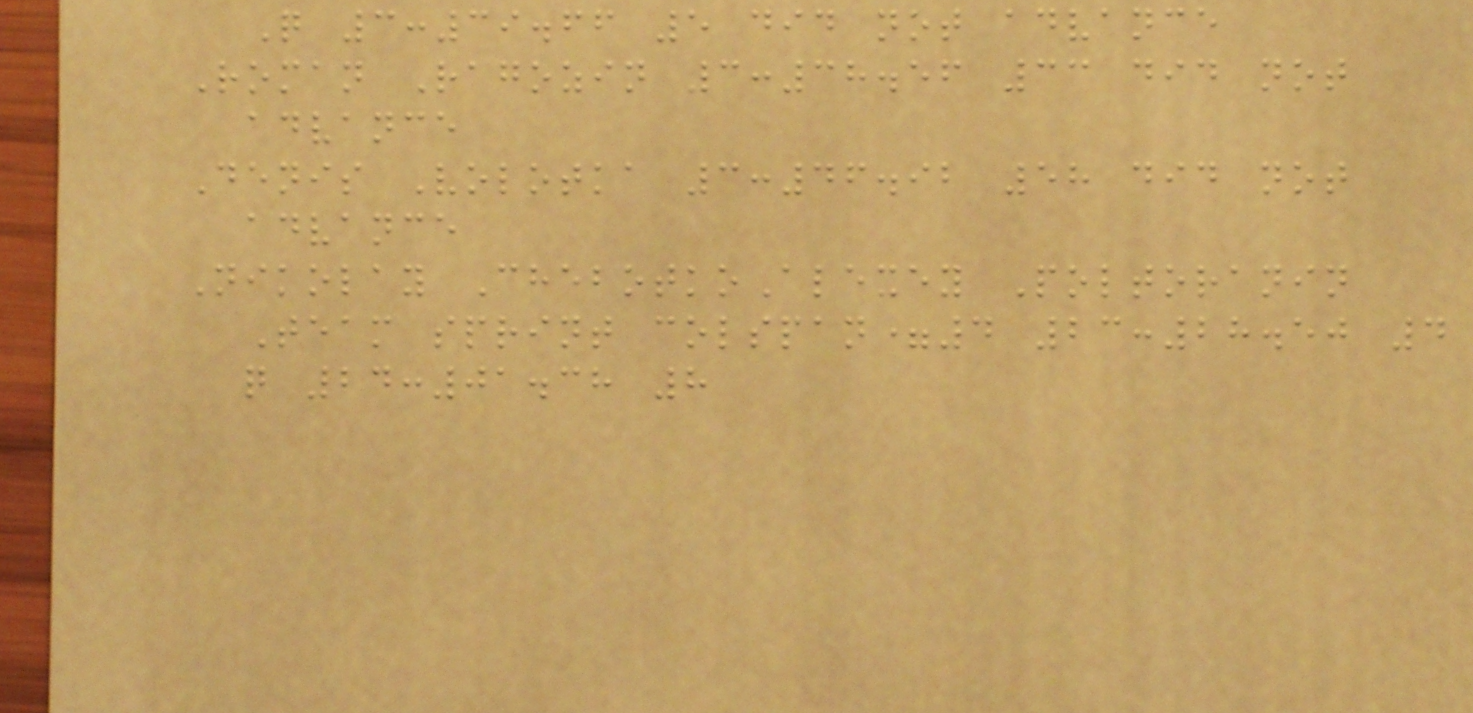Q 3:39.66 5 did not advance
Roman Ragozin 3:38.56 33 did not
advance
Denis Volotka 3:46.92 58 did not
advance
Nikolay ChebotkoAlexey Poltoranin
Team sprint colspan=4 23:28.50 4
q 24:01.38 8
